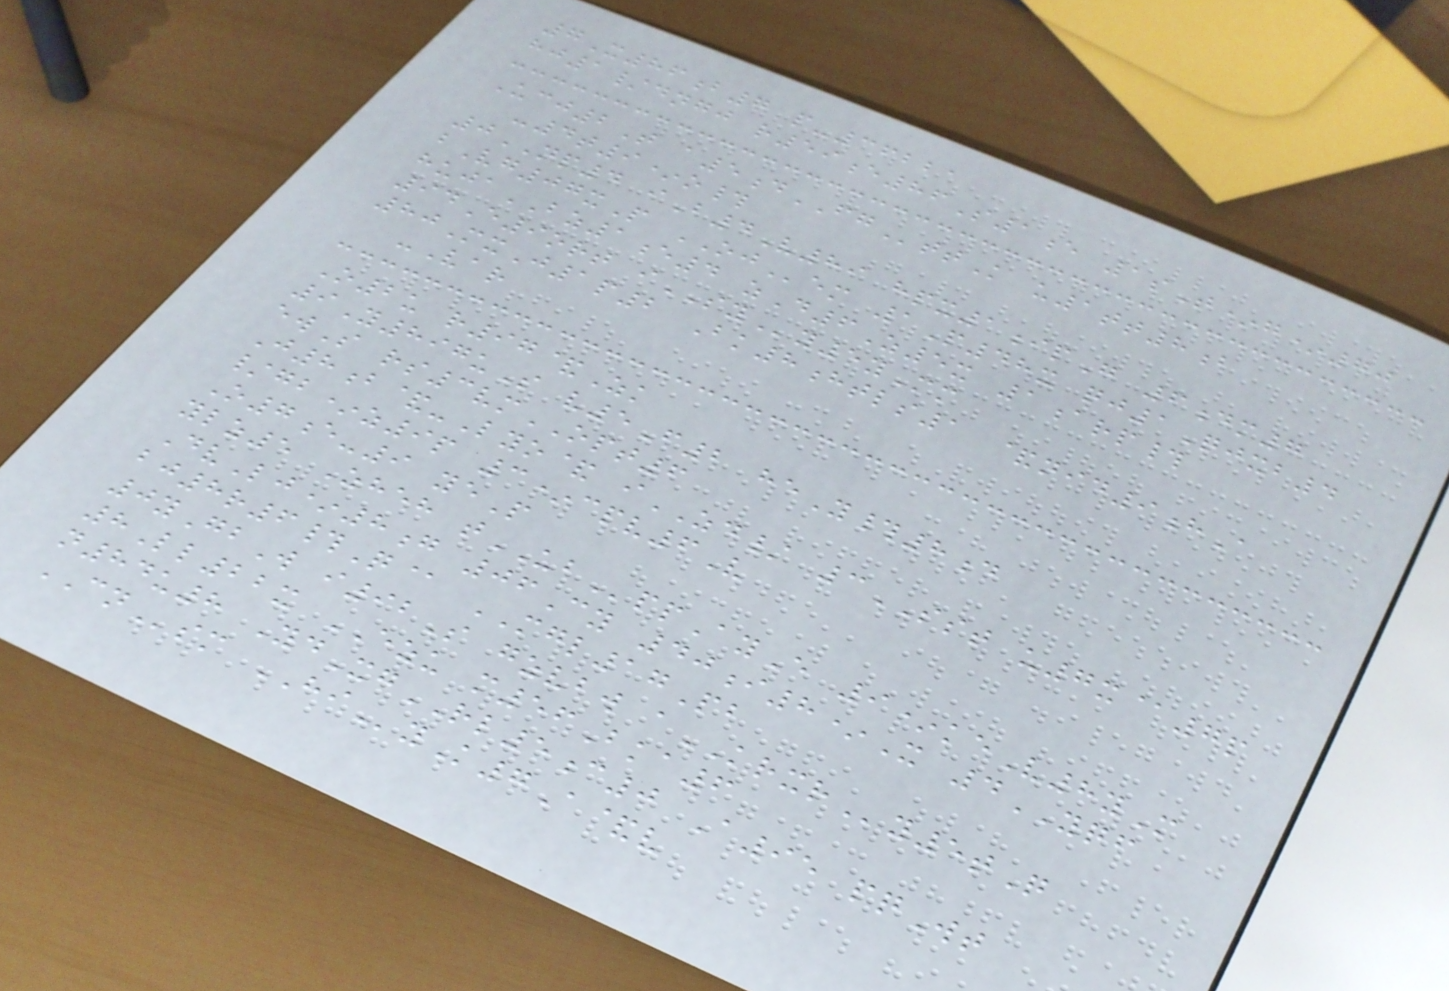7X86b7 p-36221
hj1/dngj r59e86S1e 1sT*g*70
Ucj2T a5dFGttK u1tt8b
-4t9*o#
0NP4 iB4V89 hpx1ipG 6dm7
bVg07xP OJem 1P48x qj1Qjxb4
hujaBZ1e4 zD6Z5x 1arp#
94E9ort iSYy5yMm
80MxJ1p2 Bk8htls1 &nid9hA
-Var
O2u r97&Zk
9Y897uS v5F2 heY#8d
ewS rs3vmOPT6
J8b&-Lyo& iZD/ 3SST u7x@7p
/gb*z9p 3*cpv6V
O7e-9 yeP
ylz5 Zheh tUBppAyE 9*keV8yM
DvLj*8g 06Cy 40i8*X 4YQF
bj8r6#Q@ MGL17Pb
0yGbW i92S gzvbw aKRXRy5tQ
8Ll22x EZU m56Bka6
n84u8 YdXgRL5c0 A95 pqWt
CNsm HIyK7A&v
